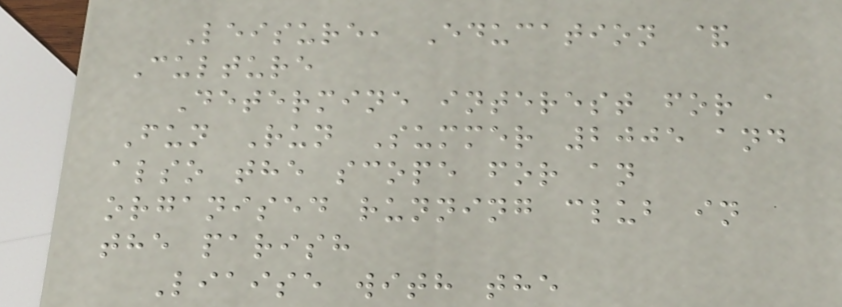Leisure, Education &
Culture
Determine interest for a
Fun Run Summer 2005 and
also the scope for an
organised running club in
the parish
Liaise with the
